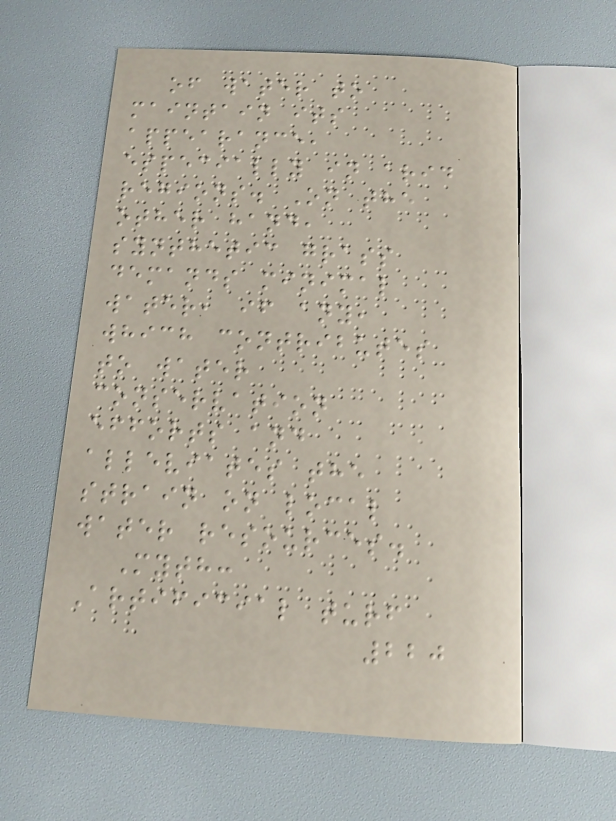of water to
maintain its
appearance,
especially in arid
regions. On the
other hand,
synthetic grass
demands minimal
water, if any,
which contributes
to water
conservation
efforts and
alleviates the
strain on local
water resources.
Myth:
Artificial turf
220
